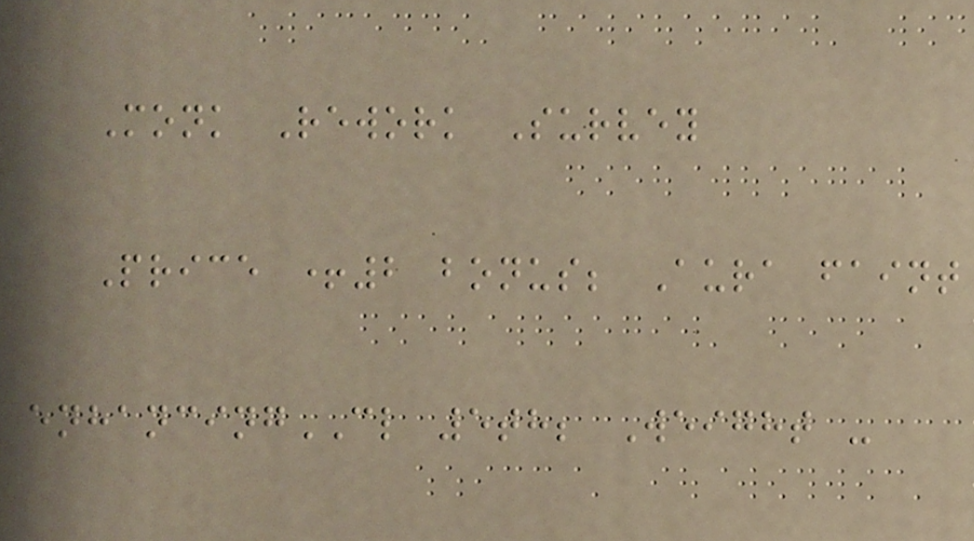Monk Rework Survey
Price +2 bonus; Aura faint
enhancingCL 5th; Weight -
